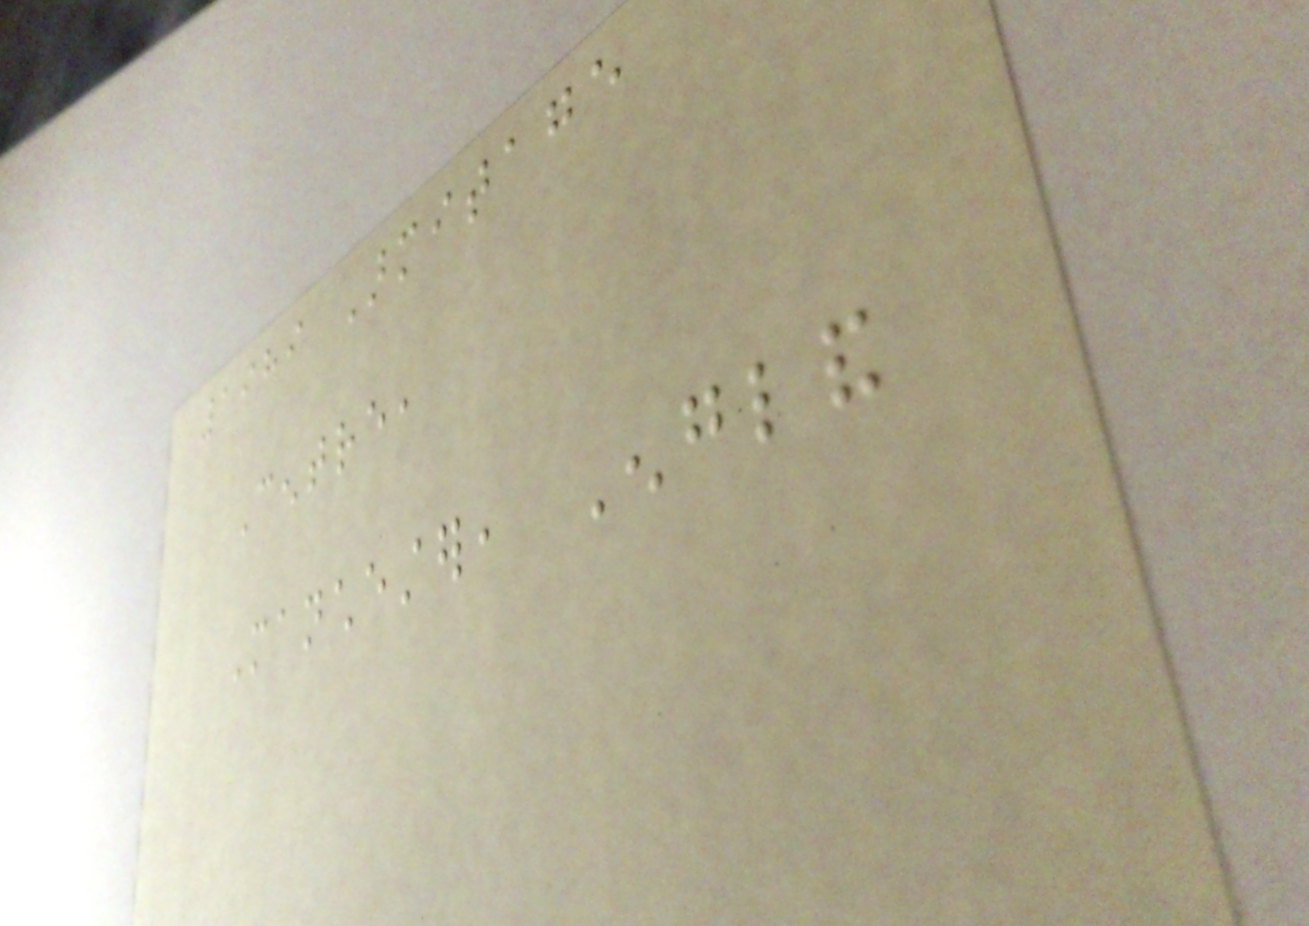1989 Armitage
Centre,
Manchester, England
